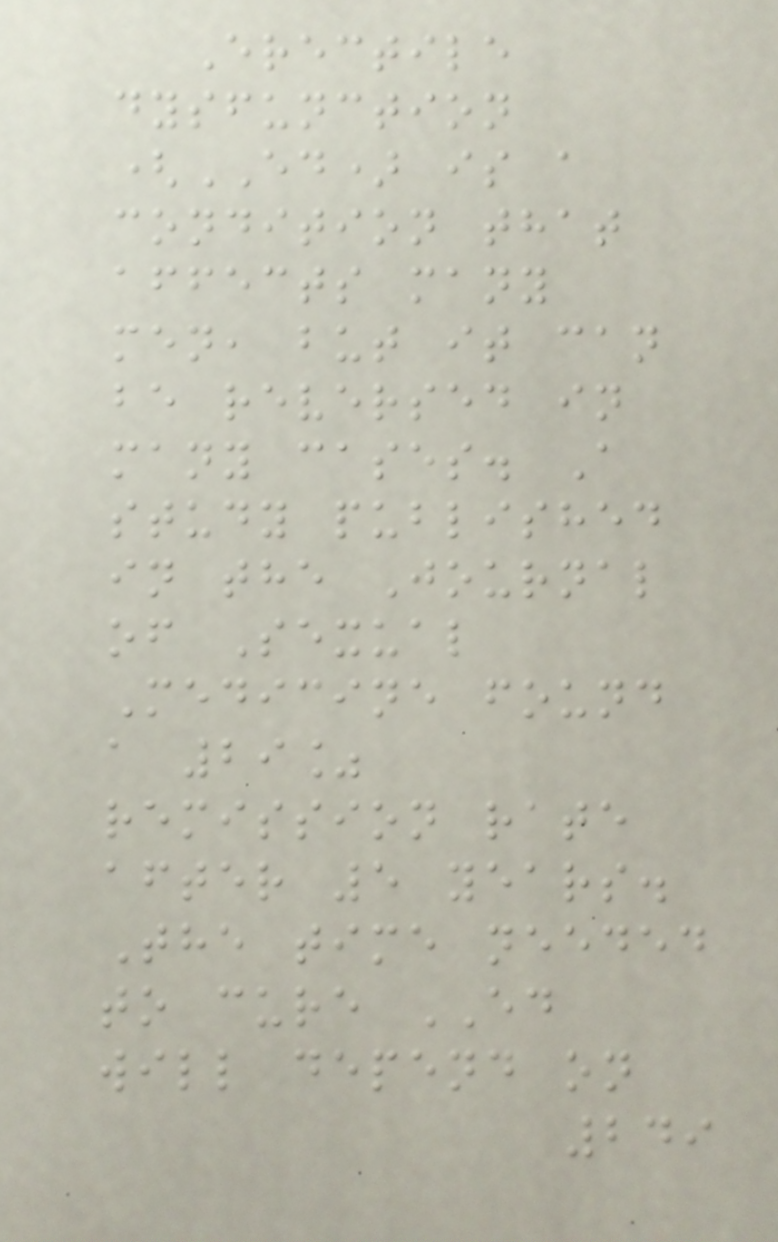Erectile
dysfunction
(ED) is a
condition that
affects many
men, but it can
be reversed in
many cases. A
study published
in the Journal
of Sexual
Medicine found
a 29%
remission rate
after 5 years.
The time needed
to cure ED
will depend on
249
